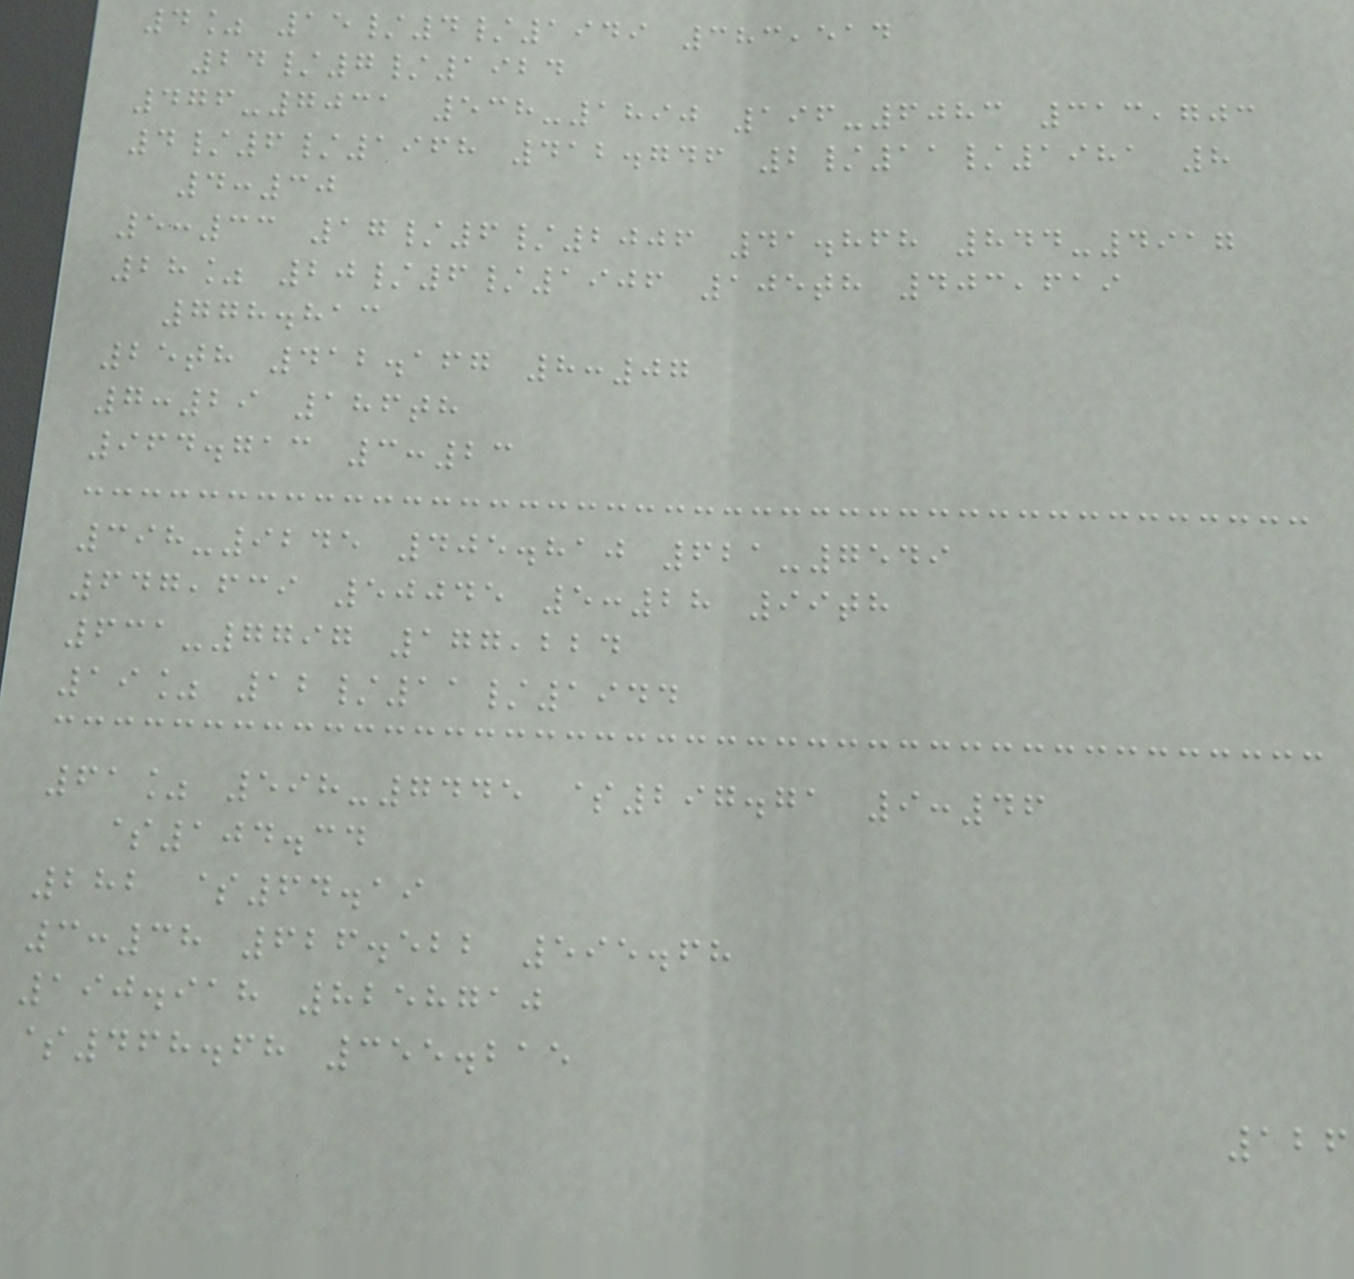4% 15/4/1949 383,514
24/7/1924
476-7031 538-1890 196-6083 313,703
4/6/1968 412.746 2/11/1981 8
4:30
5:33 17/6/2006 41.868 844-4917
28% 20/6/1906 105th 403,619
778.813
25th 412.167 8:07
7:29 186th
964.713 3:23
398-9245 405.810 621-7549
647,639 50045 5:28 99th
631-7797 177,224
19% 12/11/1944
61% 598-7445 $297.71 9:46
$104.34
282 $64.19
3:38 626.522 595.68
190.918 8258710
$468.68 355.215
126
